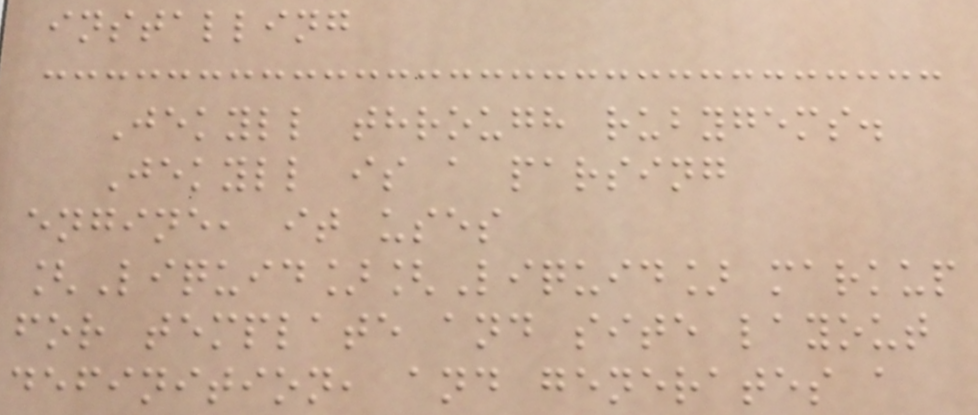installing
Jekyll through rubygems.
Jekyll is a parsing
engine, it uses
[Liquid][Liquid] markup
for template and site layout
definition, and generates a
